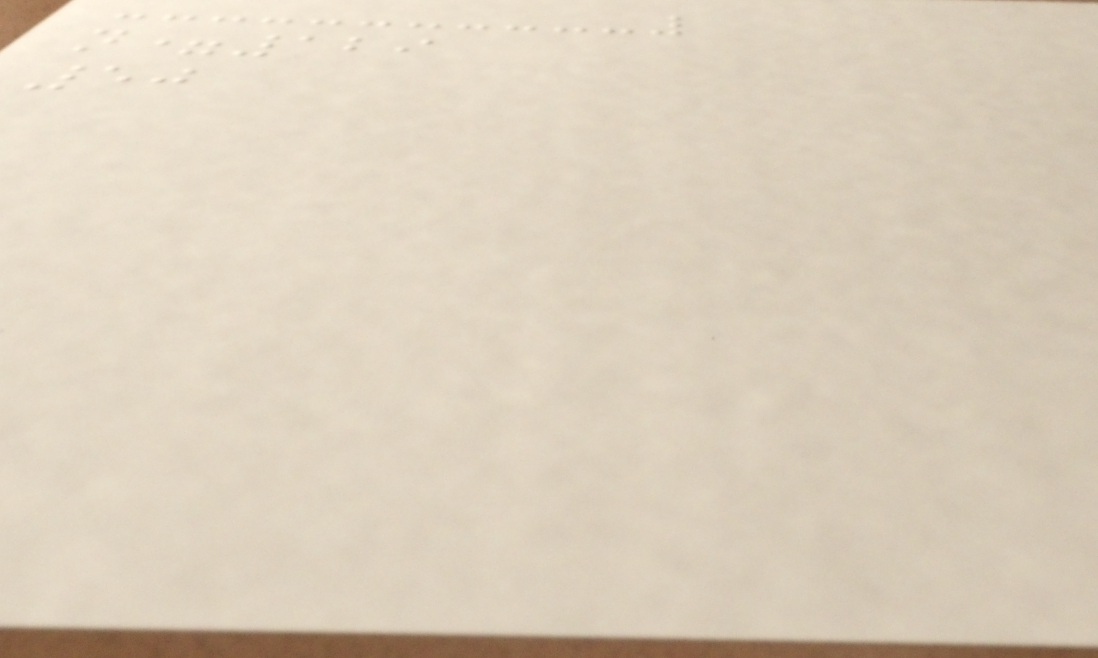n=129
50
